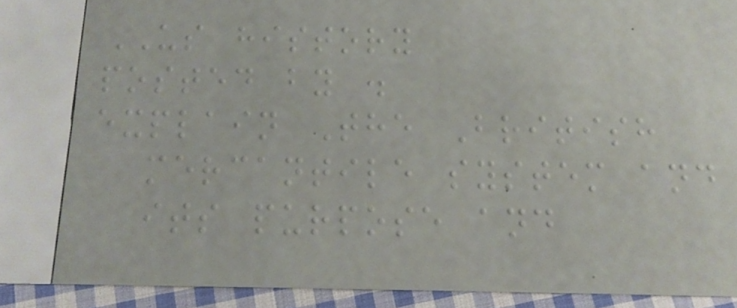US history
posted by .
explain The British
mercantile system and
its purpose and
